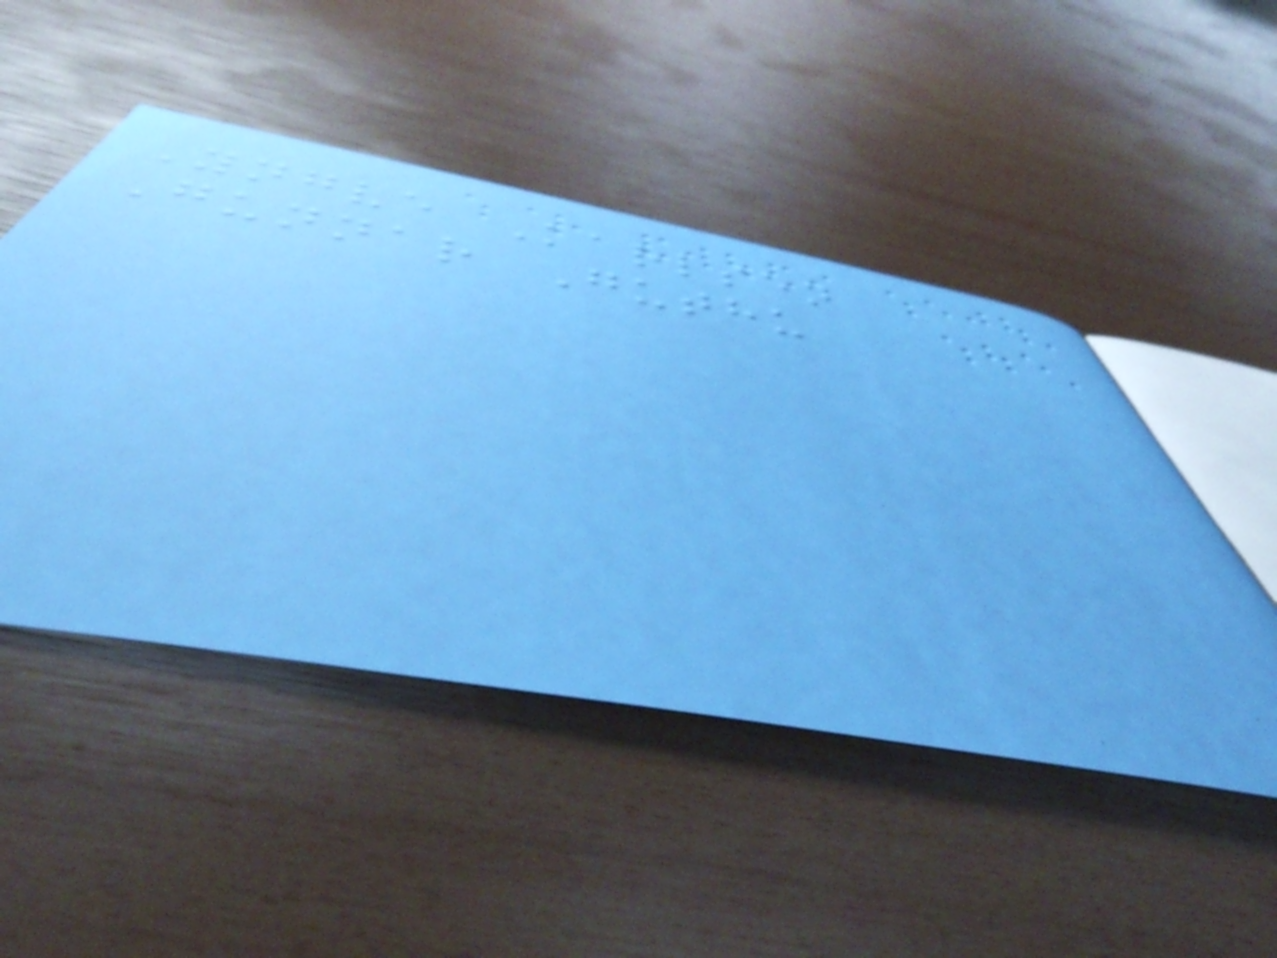Yngve Karlsen
Gunnar Guthu
